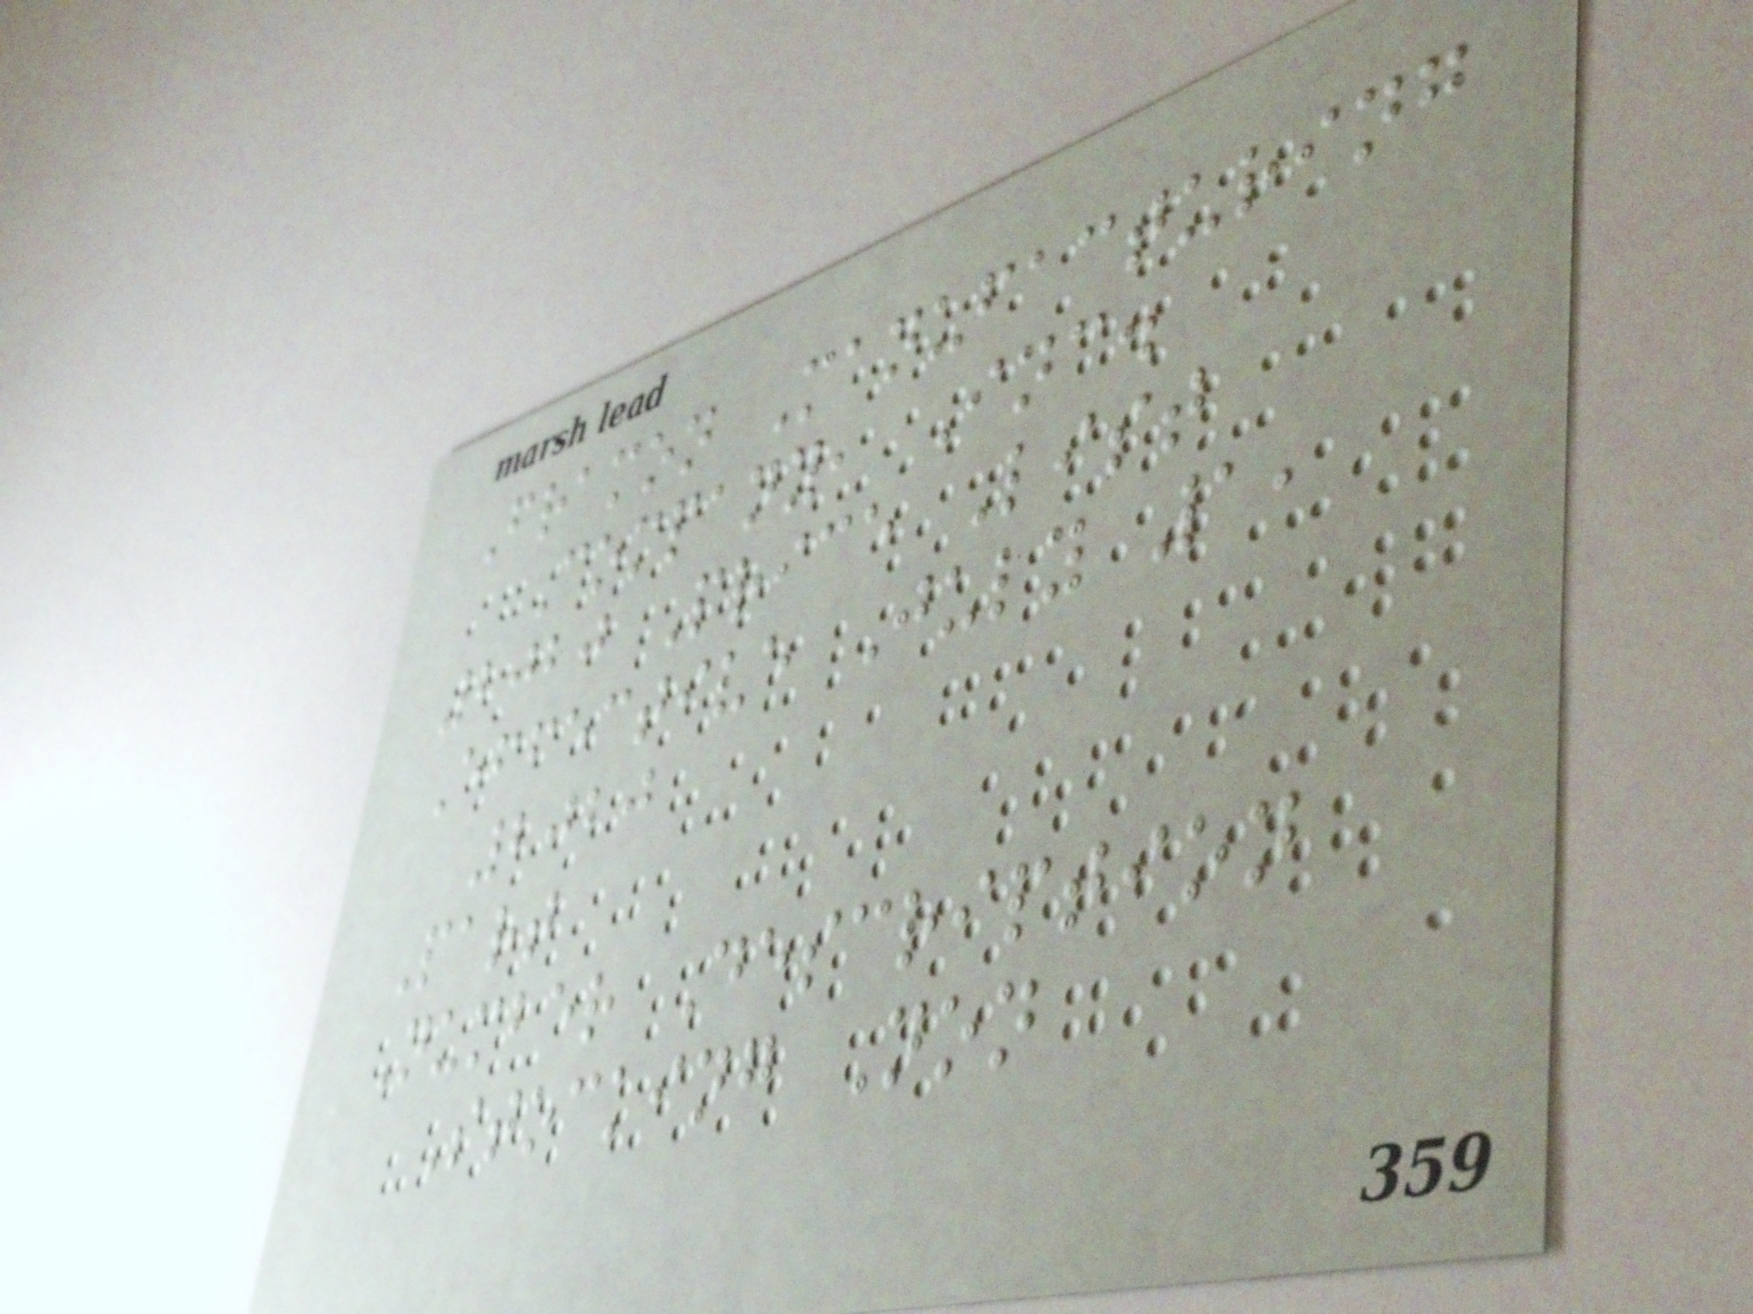Framon Manufacturing
Company, Inc.
2020 Price List
Effective July 1,
2020
Part
Number Description
Stocking Non
